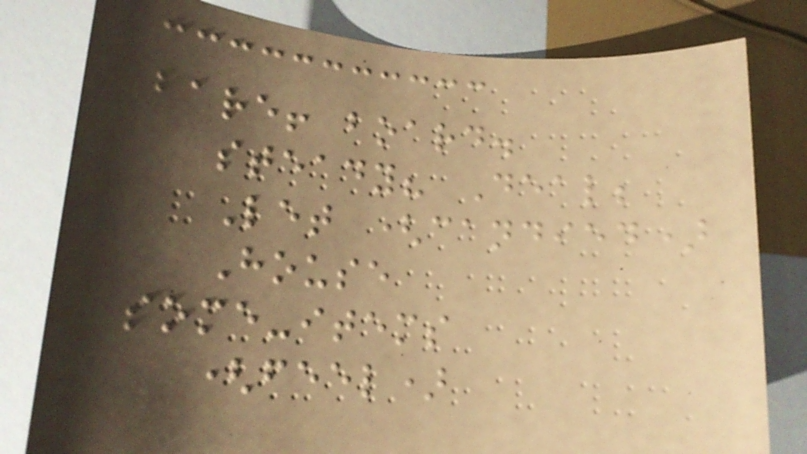bare! board.
steady? Deal;
Let (candied)
House
some-items
(feel)
